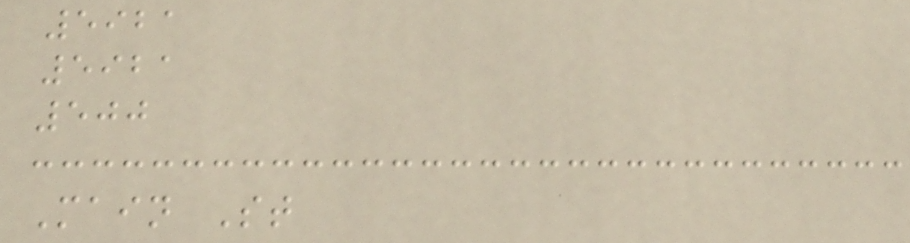5921
5921
500
Main St
